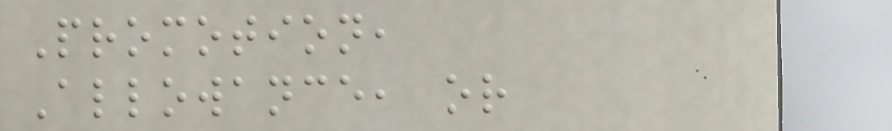Promotion,
Allowance, or
